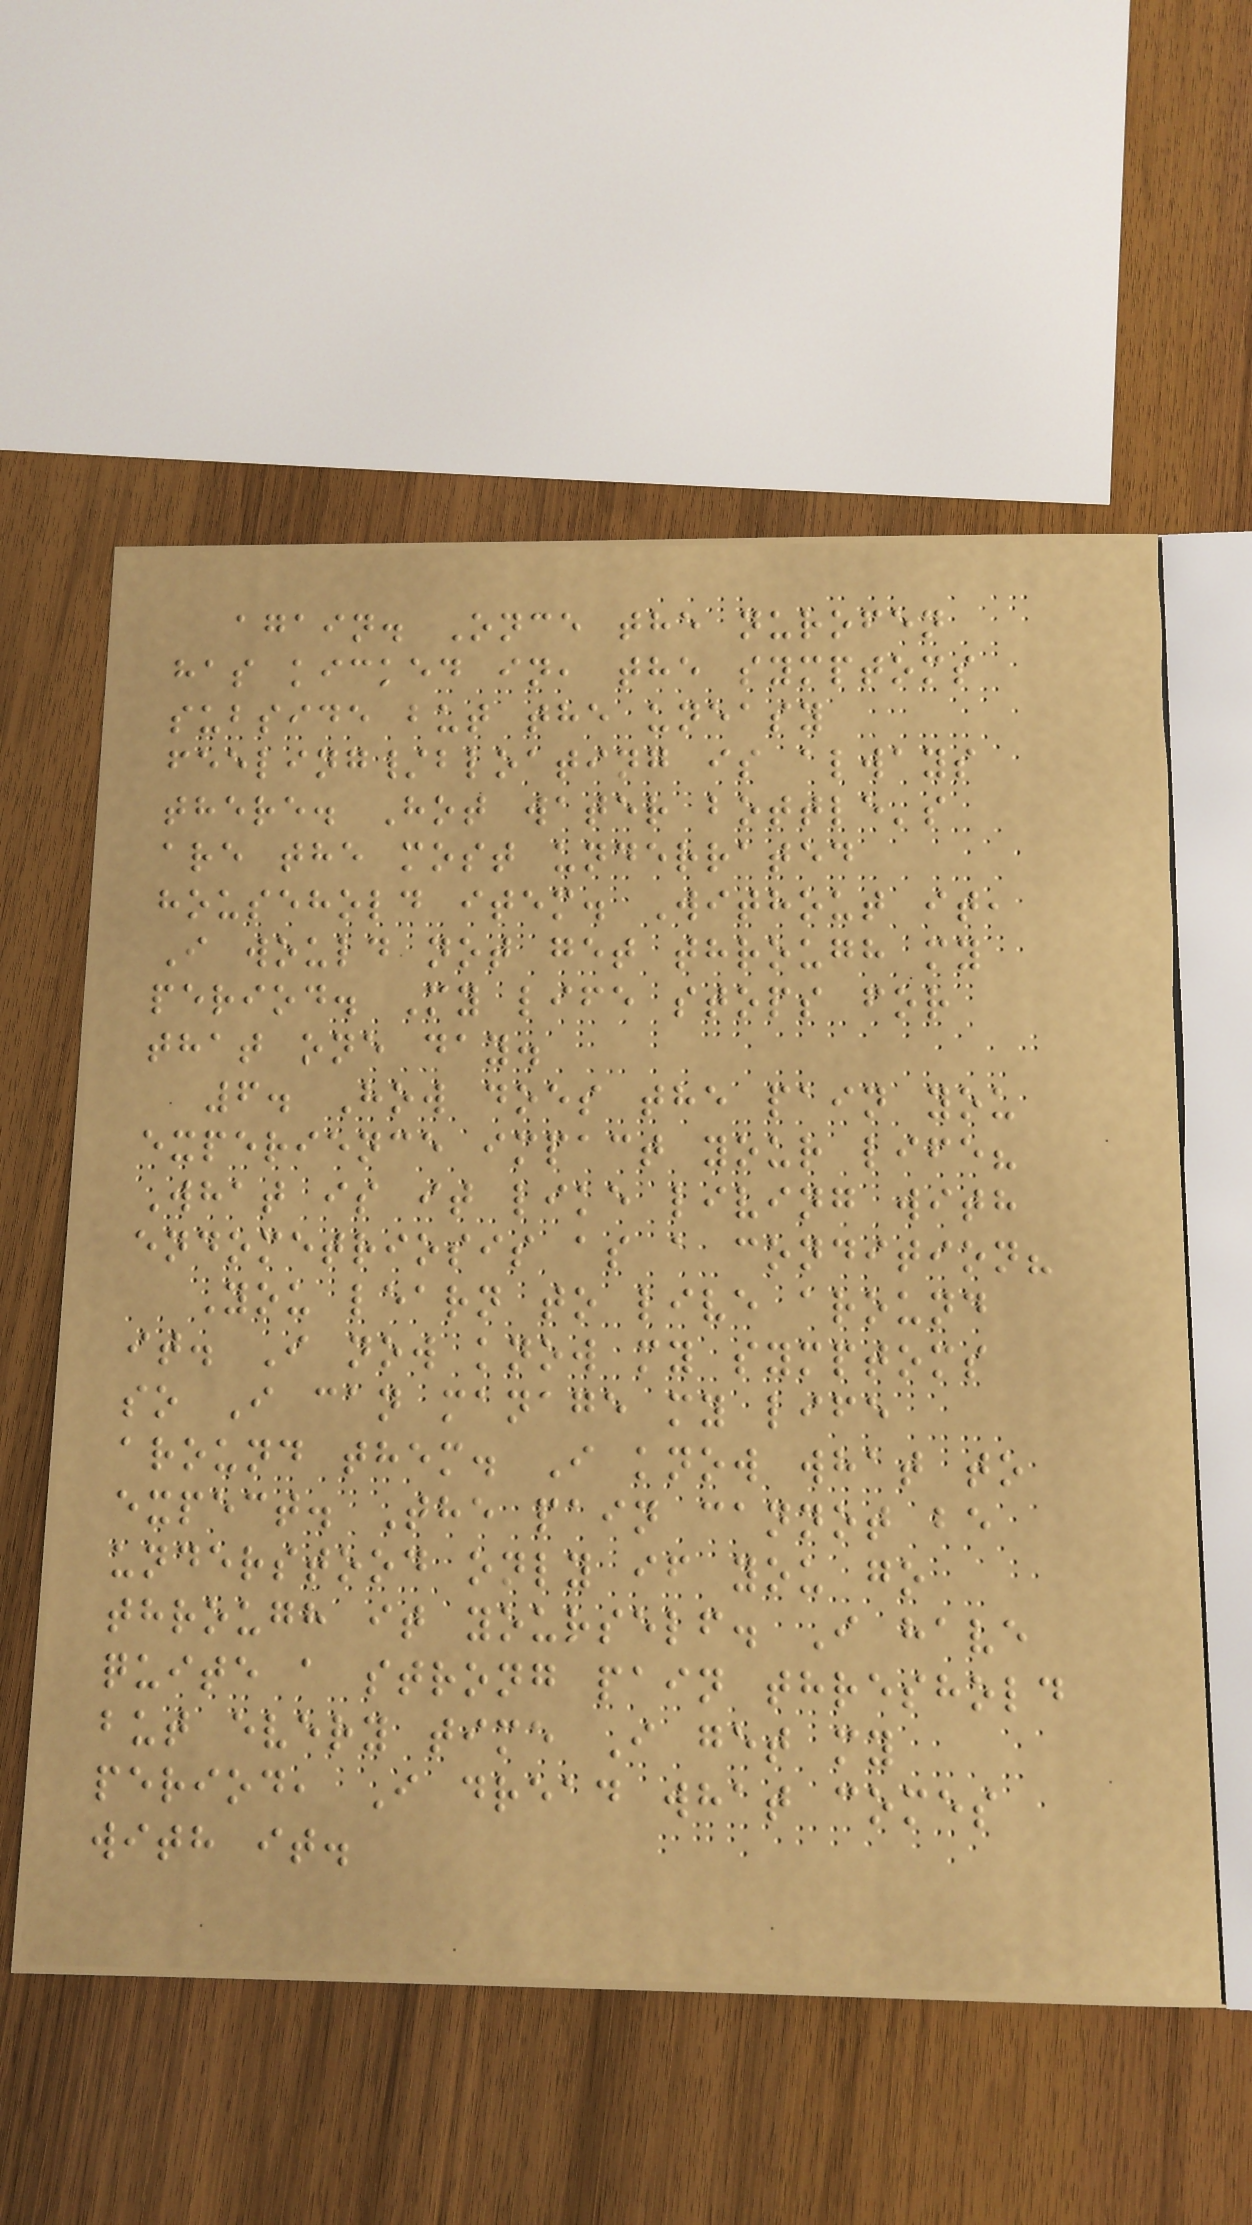again. Once the nurofen
has kicked in, the symptoms
subside but the uneasy
feeling/bloating is always
there. Hot water bottle's
are the most underrated
household item. Without it,
I would not get through my
period. My life stops for
that one day.
6. How does the pain you
experience impact your life?
What is it like living with
endometriosis as a condition?
You learn to live around
it. I now know my symptoms
so I can manage my life
around them. I know what to
expect. The pain cannot be
understood only if you go
through it yourself. I have
quite a strong pain threshold
but every time I get my
period, I dread what comes
with it.
